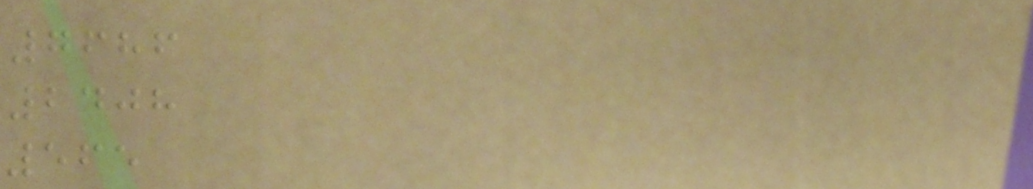7686
2408
565
